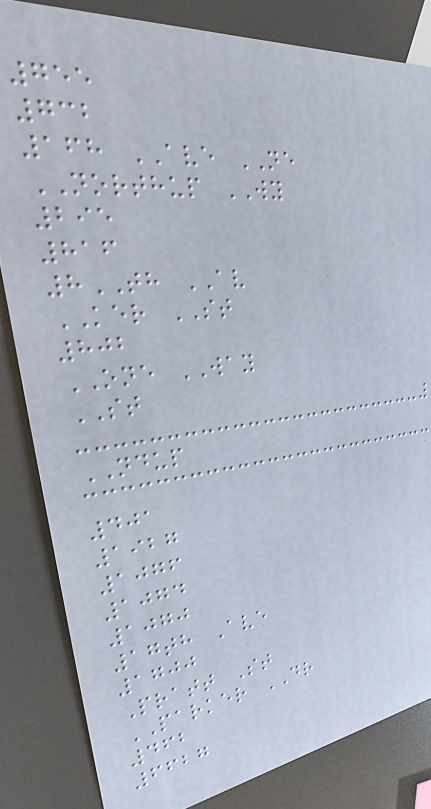755
732
168 AVE NE
NORTHUP WY
295
816
8TH AV
KER ST
802
ONE WAY
ST
NDUP
401
1927
1076
1074
1070
17th Ave
1700
Pratt St
PARKER DR
462
6627
